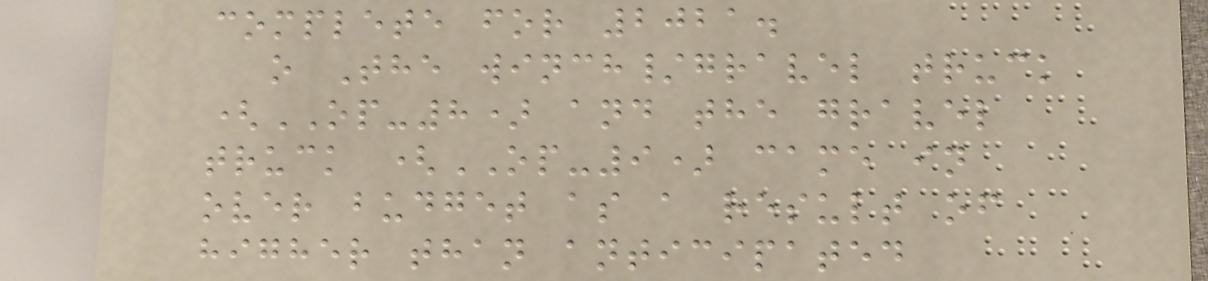complete for 2021.
o The winch/gravel truck
(OP-8) and the gravel
truck (OP-9) came in
over budget as a result of
higher than anticipated
